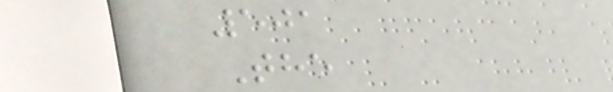501
The
